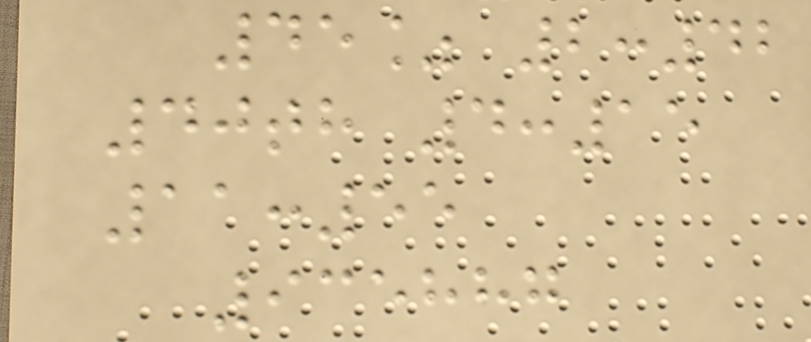45% 2:42
40th 4:15
11:55
935887
